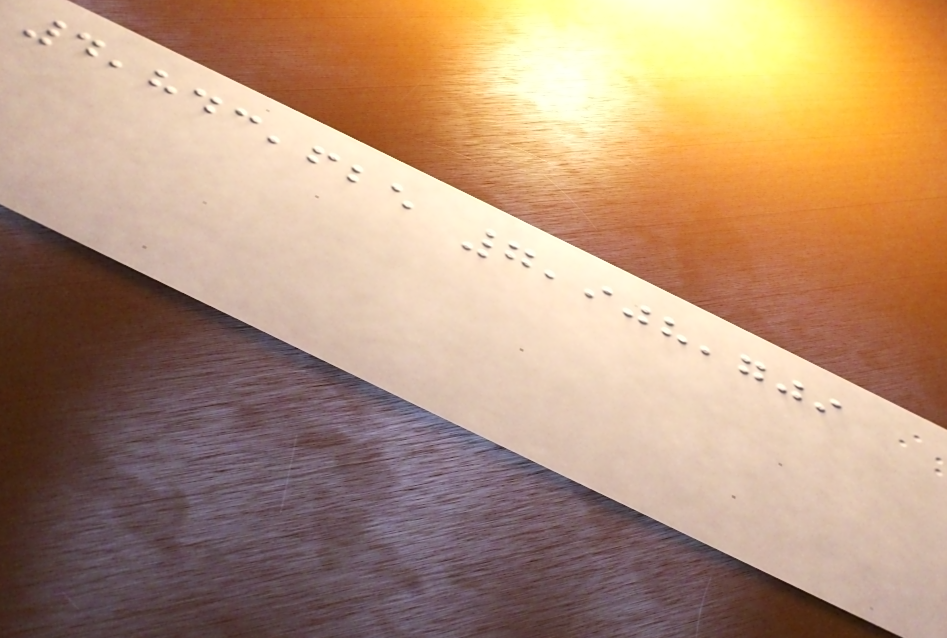4,843,625 7,908,709
